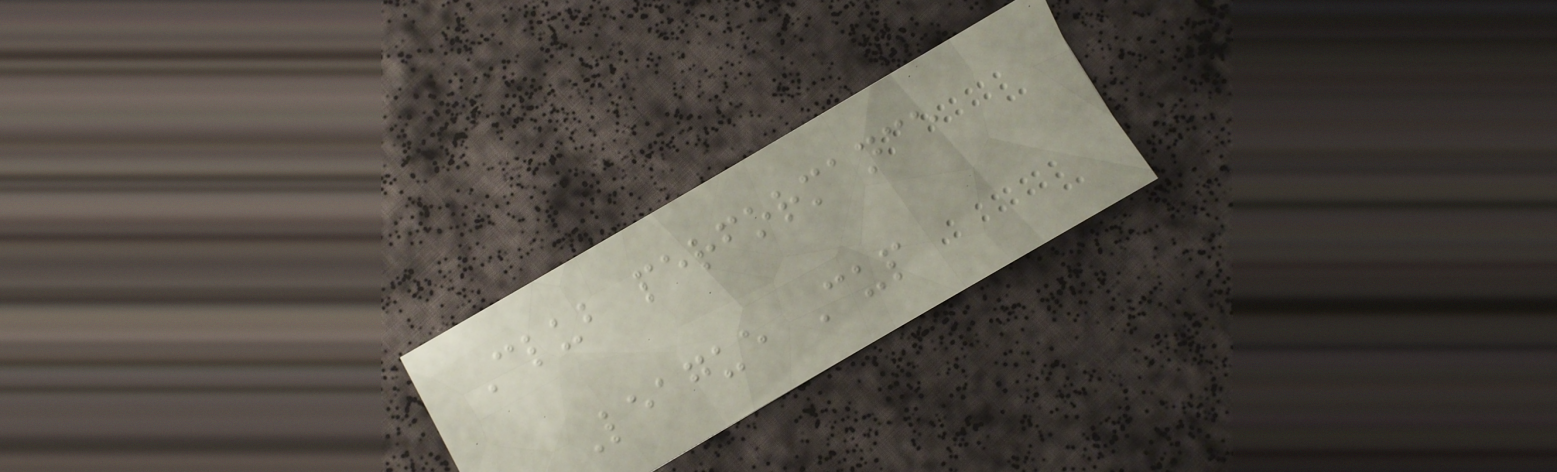Club performance
League Cup
